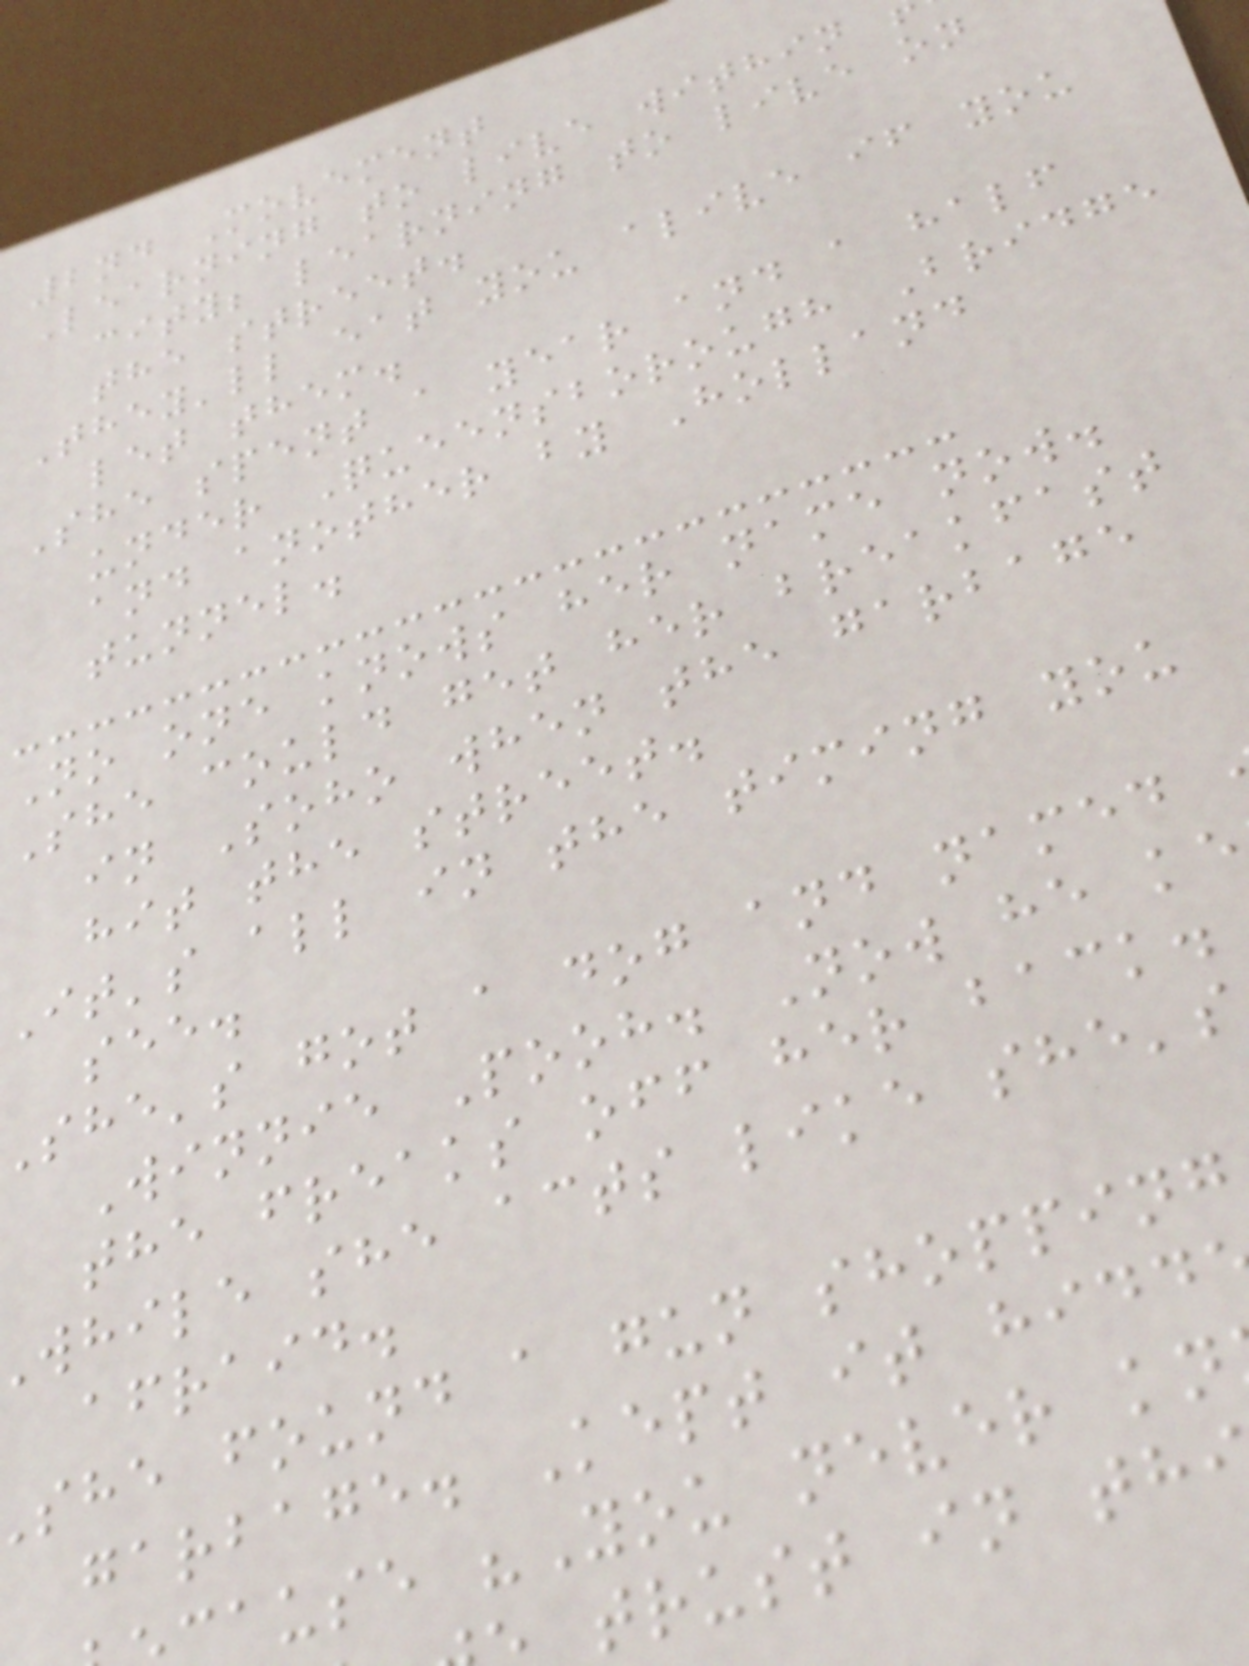2nd Movement
Learning to live within
city; learning to live on
the street.
They'll eat you alive if you
let them.
She spent a year and a half
under Queensborough Bridge
and another by Holland
tunnel.
No one knows her name now.
She could get her breakfast
in Soho when the garbage
hit the street.
It's all in the timing you
see.
she's got a dog and named
Winnie Pooh. Now he ke
the freaks off her back.
while she acts like she's
afraid.
she found a gun shopping
garbage. Kept it hidd
ause "You never kn
trust in th
